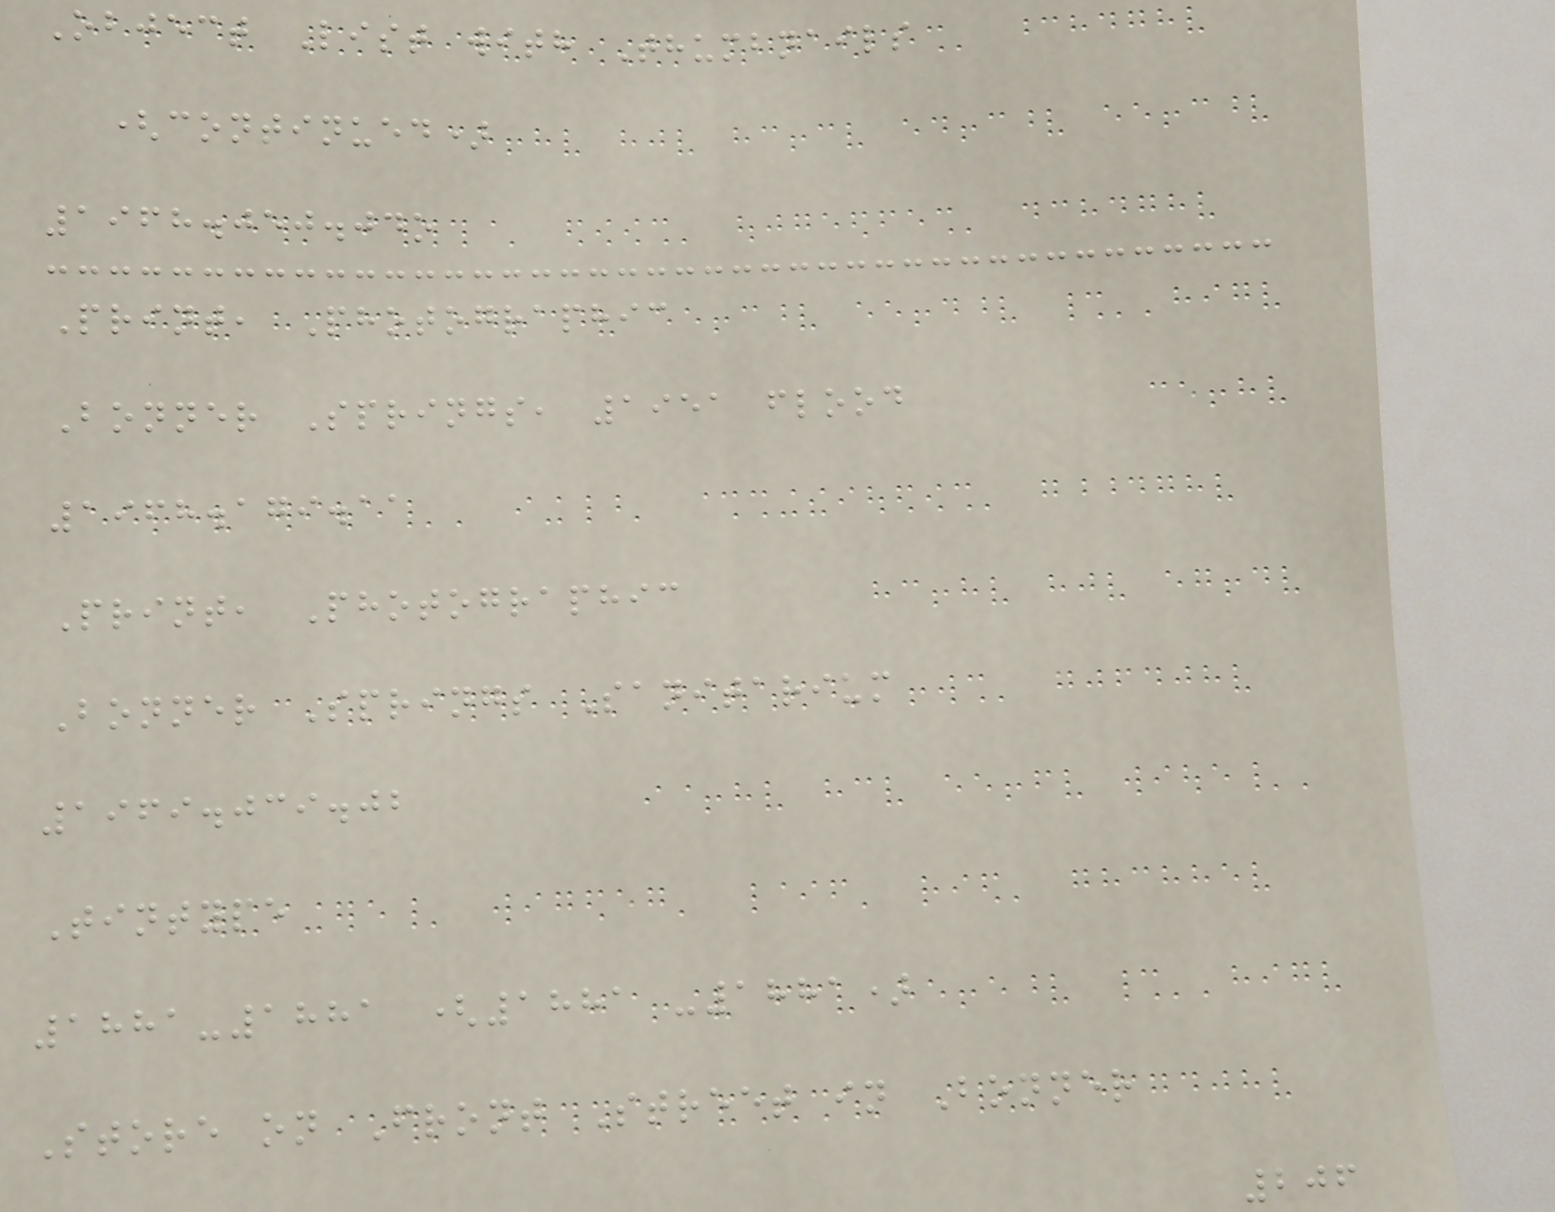Object List with Thumbnails
(continued)
1968.050.04o
Print, Photographic
Bonner Springs, 1951 flood
1968.179.11
Print, Photographic
Bonner Springs Sanitarium
1969.039.02
Tintype
1881-1881 (1881 -1881)
Store on Front Street in Bonner
206
